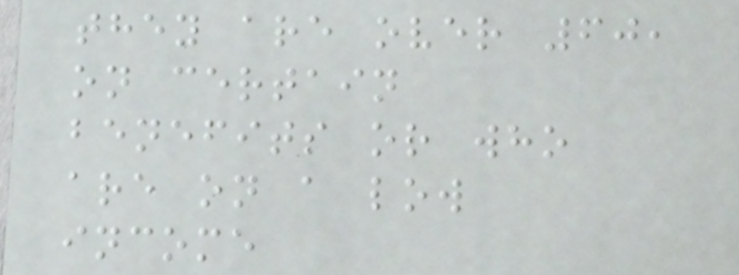they are over 60,
on certain
benefits or who
are on a low
income
